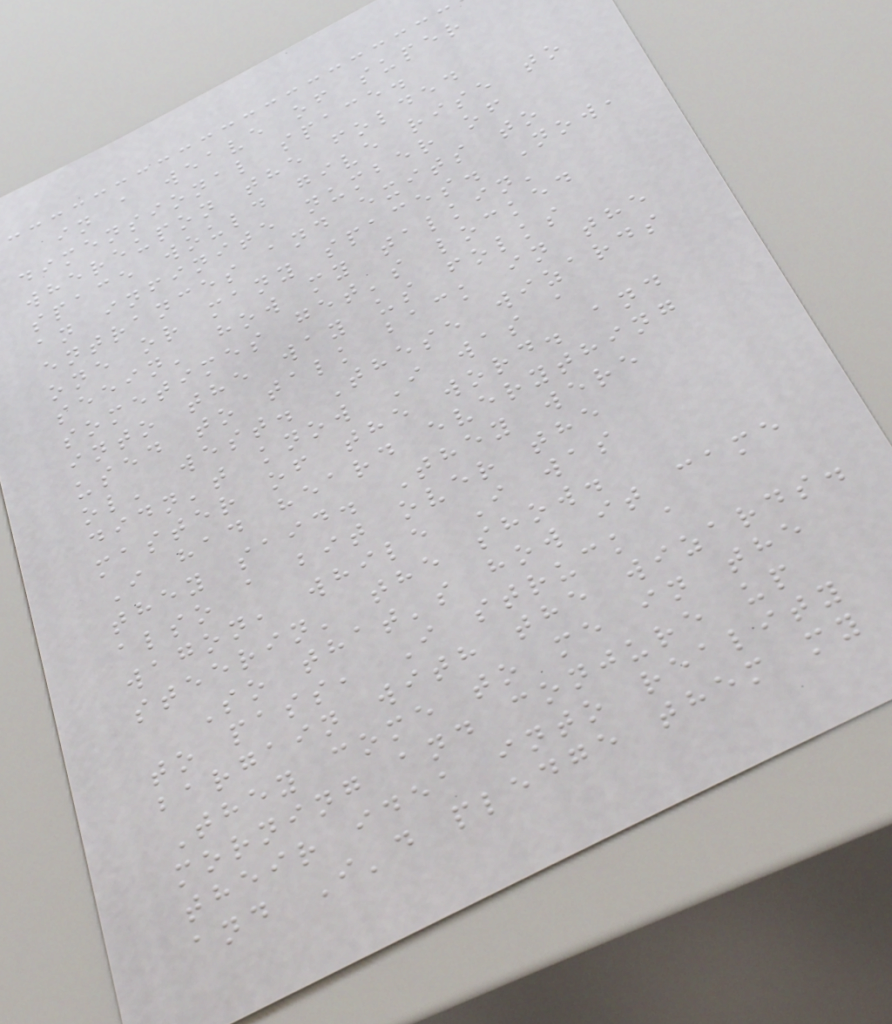in a weave of super
dimensional space.
whereupon the folded
space would give rise to
an infinite number of
entrances and exits to
one or many spaces. Now,
seein' how my talkin'
sometimes get's locked
into the way us folks
used to talk back in the
ol' west. These wizards
didn't know I was a
master of the word. and
I had heard everything
they said. They were
also a bit over the
wagon, while I was
steerin' the show.
So that's how it came
to pass, I struck a
bargain with the wizards.
They come to me in the
morning and conjure up
their idea into reality
and I'd pledge them my
